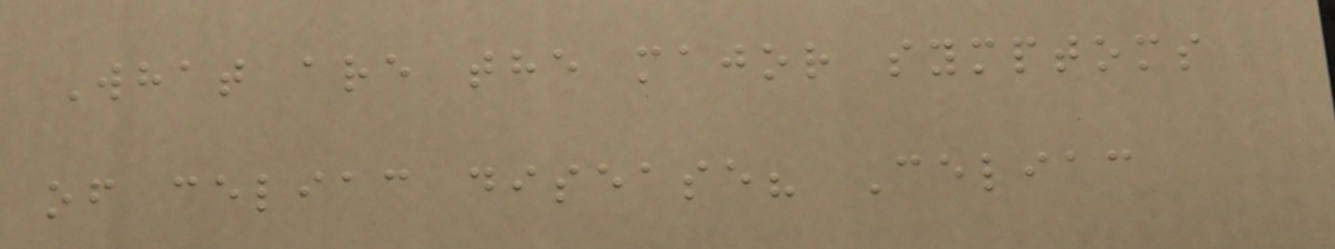What are the major symptoms
of celiac disease? Celiac
